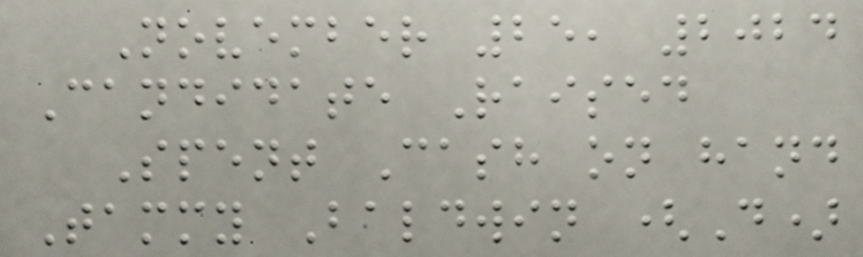November 25, 2024
Candidate Raised
Spent Cash on hand
Tammy Baldwin (D)
